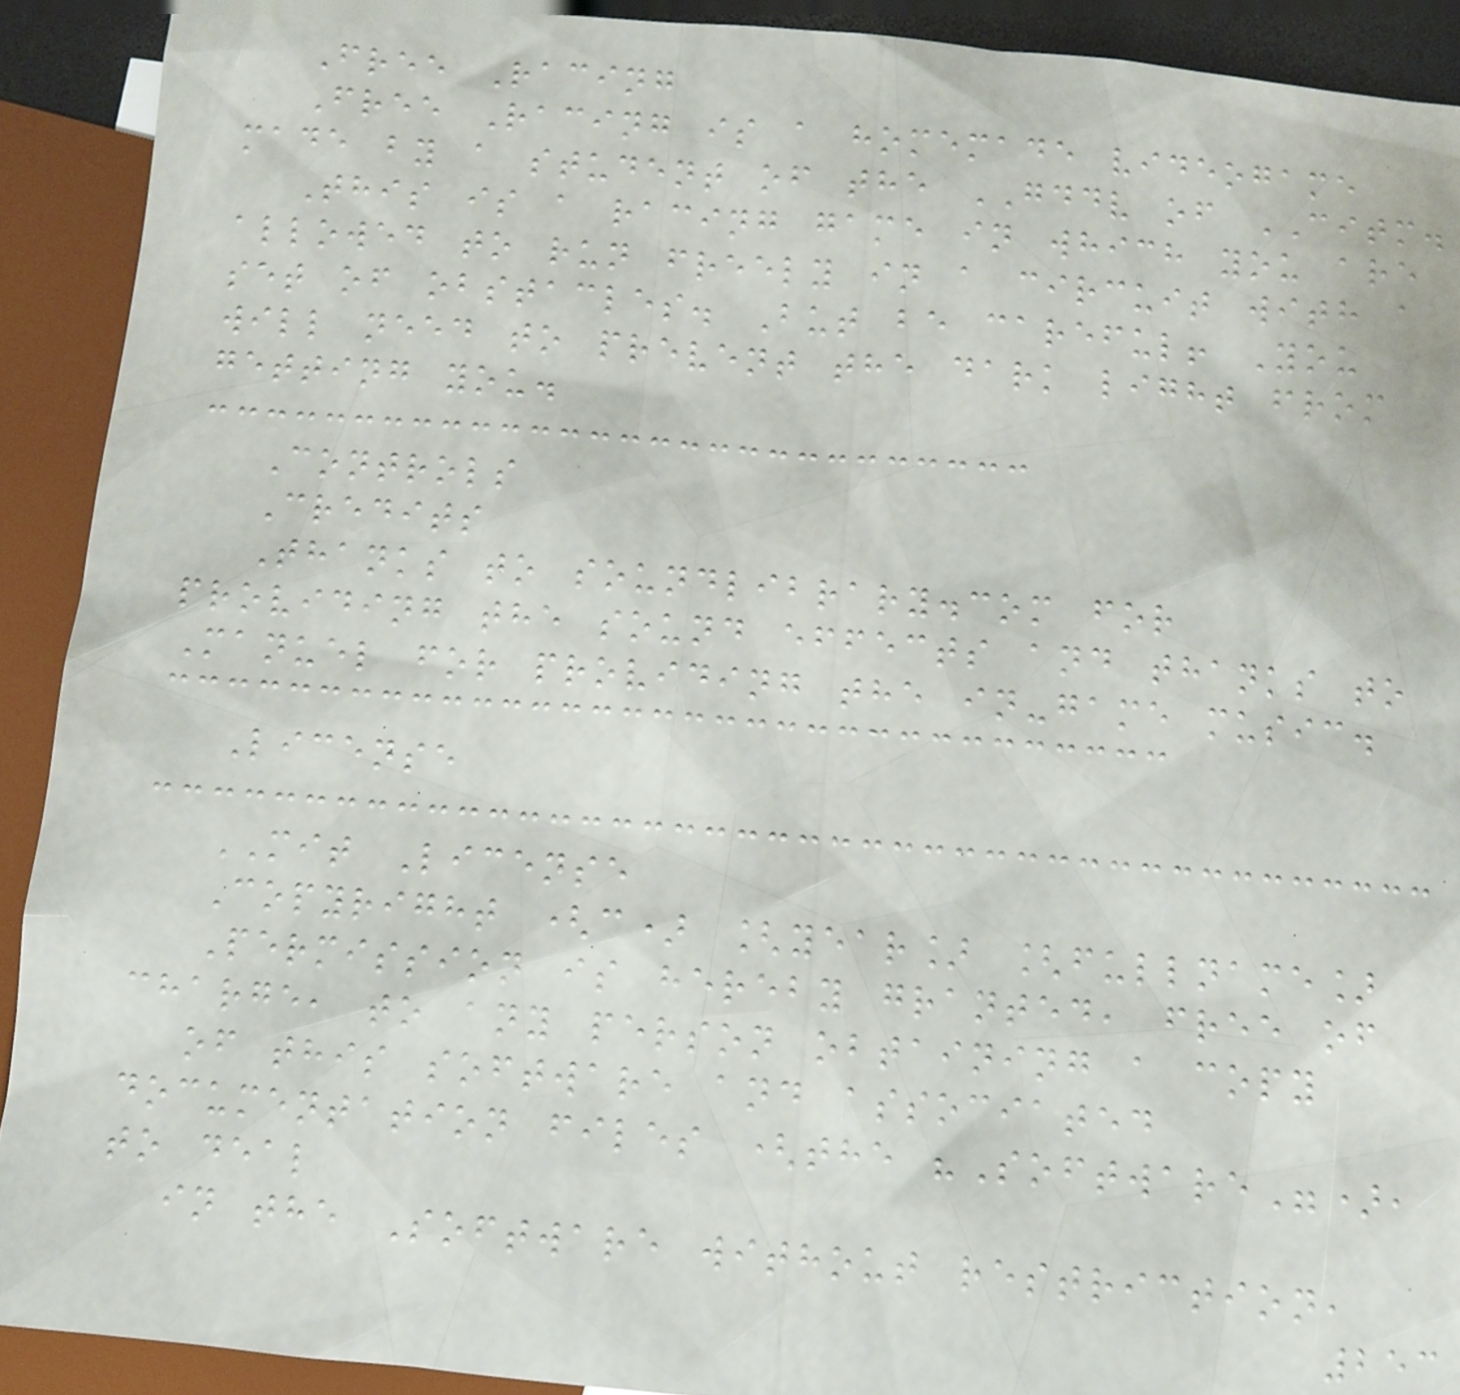Free Racing
Free Racing is a homemade videogame
made by a student of the GDDV of CITM.
This is a racing game in which you are
allowed to run freely in a circuit with a
set of obstacles. But be careful! You
will need to prevent the dark light from
getting you.
Controls
Credits
Thanks to soundlibrary.com for
providing the sound effects and thanks to
Manuel for providing the in-game music.
License
MIT License
Copyright (c) [year] [fullname]
Permission is hereby granted, free of
charge, to any person obtaining a copy
of this software and associated
documentation files (the "Software"),
to deal
in the Software without restriction,
253
